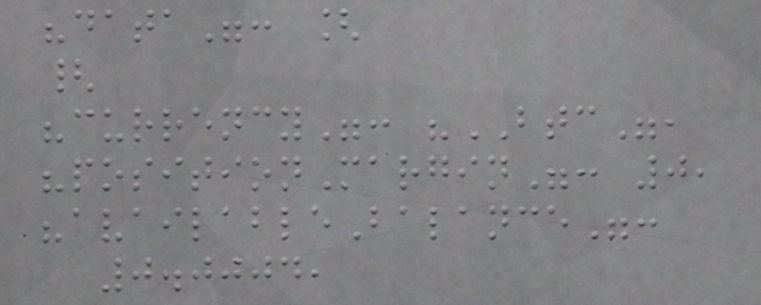"data": [
{
"currency": "BTC",
"positionMargin": 0,
"availableBalance":
0.0004,
